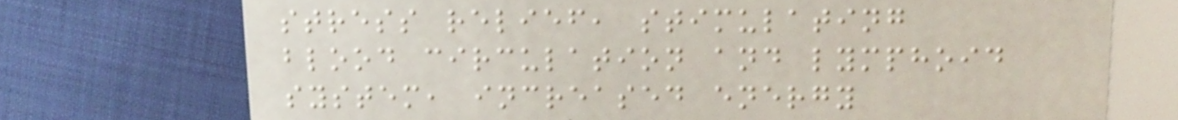stress relief, stimulating
blood circulation and lymphoid
system, increased energy
